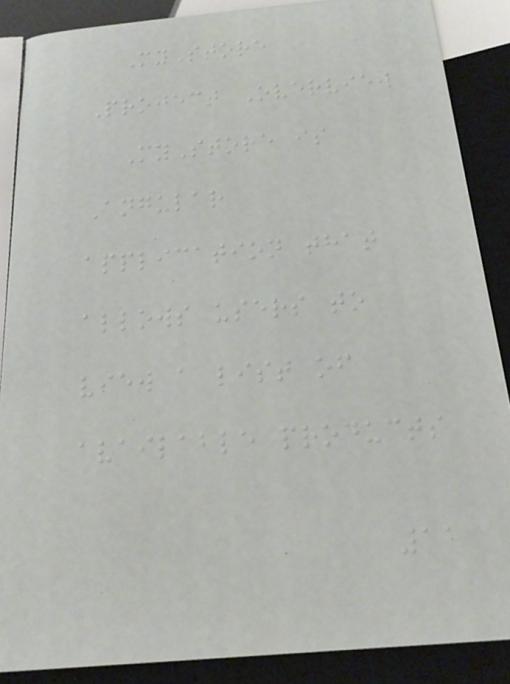MyStore
Project Overview
MyStore is
Angular
application that
allows users to
view a list of
available products
11
